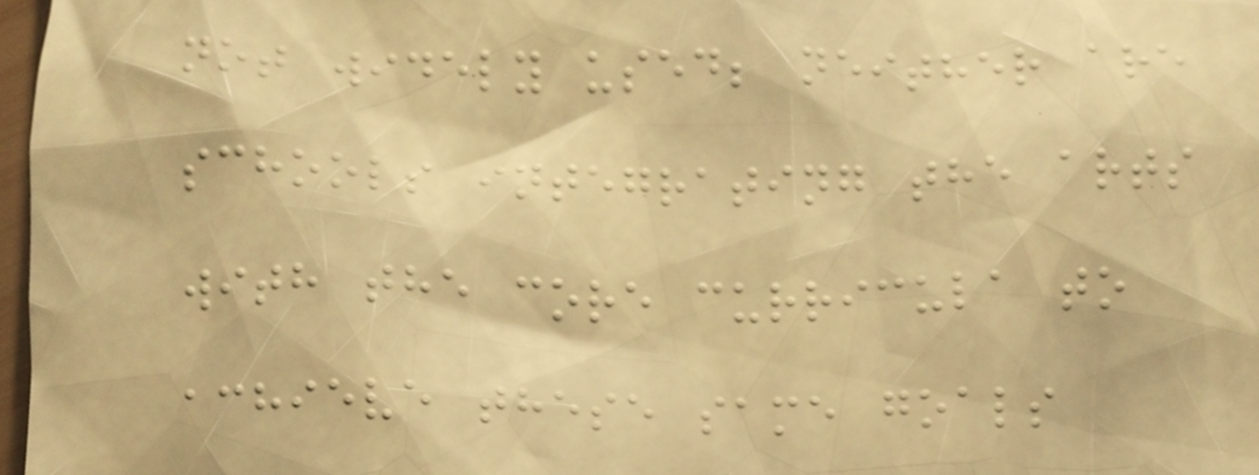not widely used; neither are
schools integrating the arts
with the core curricula to
achieve these same goals
